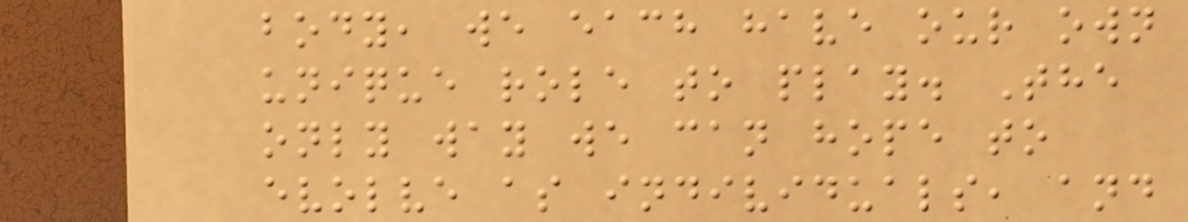body, we each have our own
unique role to play. The
only way we can hope to
evolve as individuals, and
